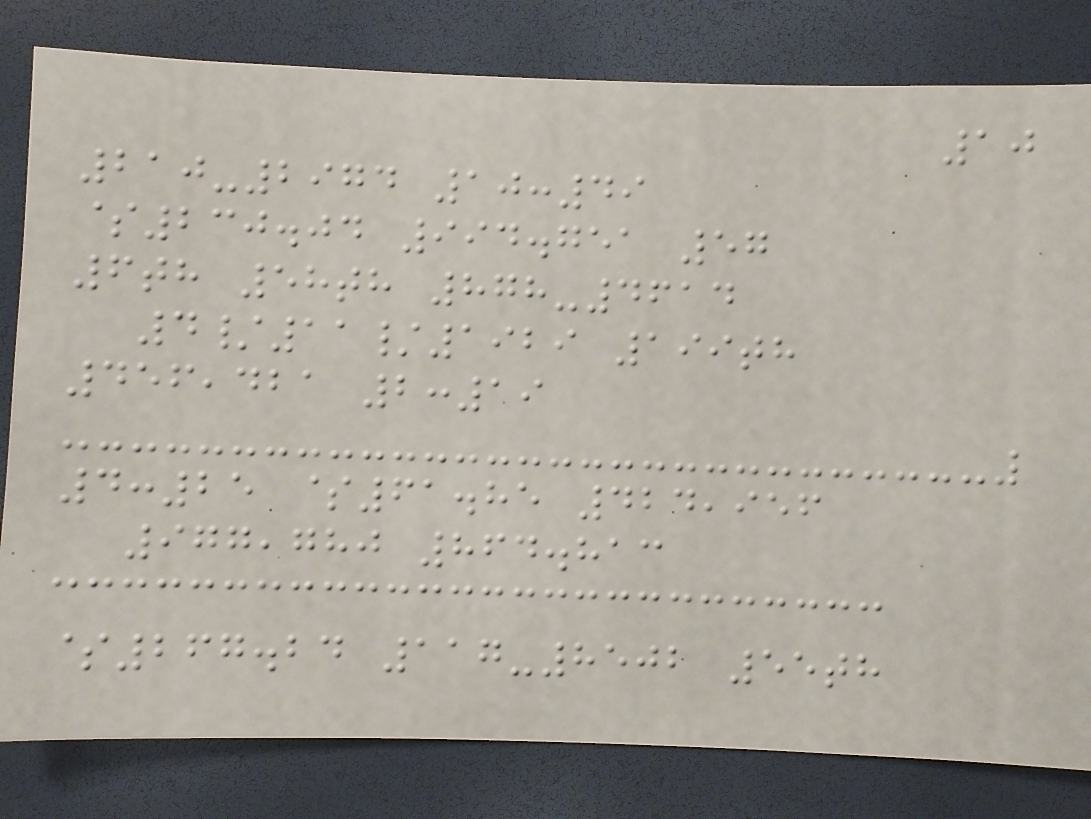10
210-2974 10:49
$230.04 994.751 57
6th 58th 878-4614
4/11/1929 199th
456,421 2:19
4:25 $61.85 424,956
977,780 864.813
$267.24 117-8502 55th
